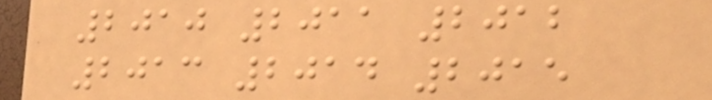2010 2011 2012
2013 2014 2015
